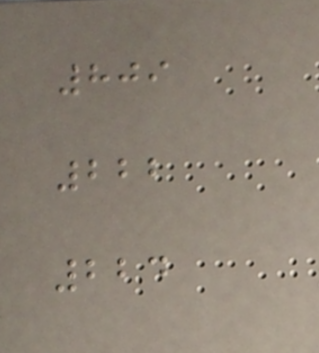809
222
224
